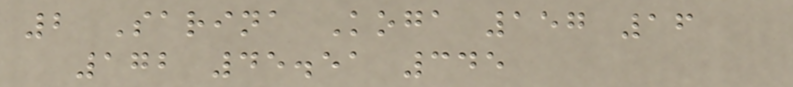2 Sarina Koga 157 16
172 45.51 345
